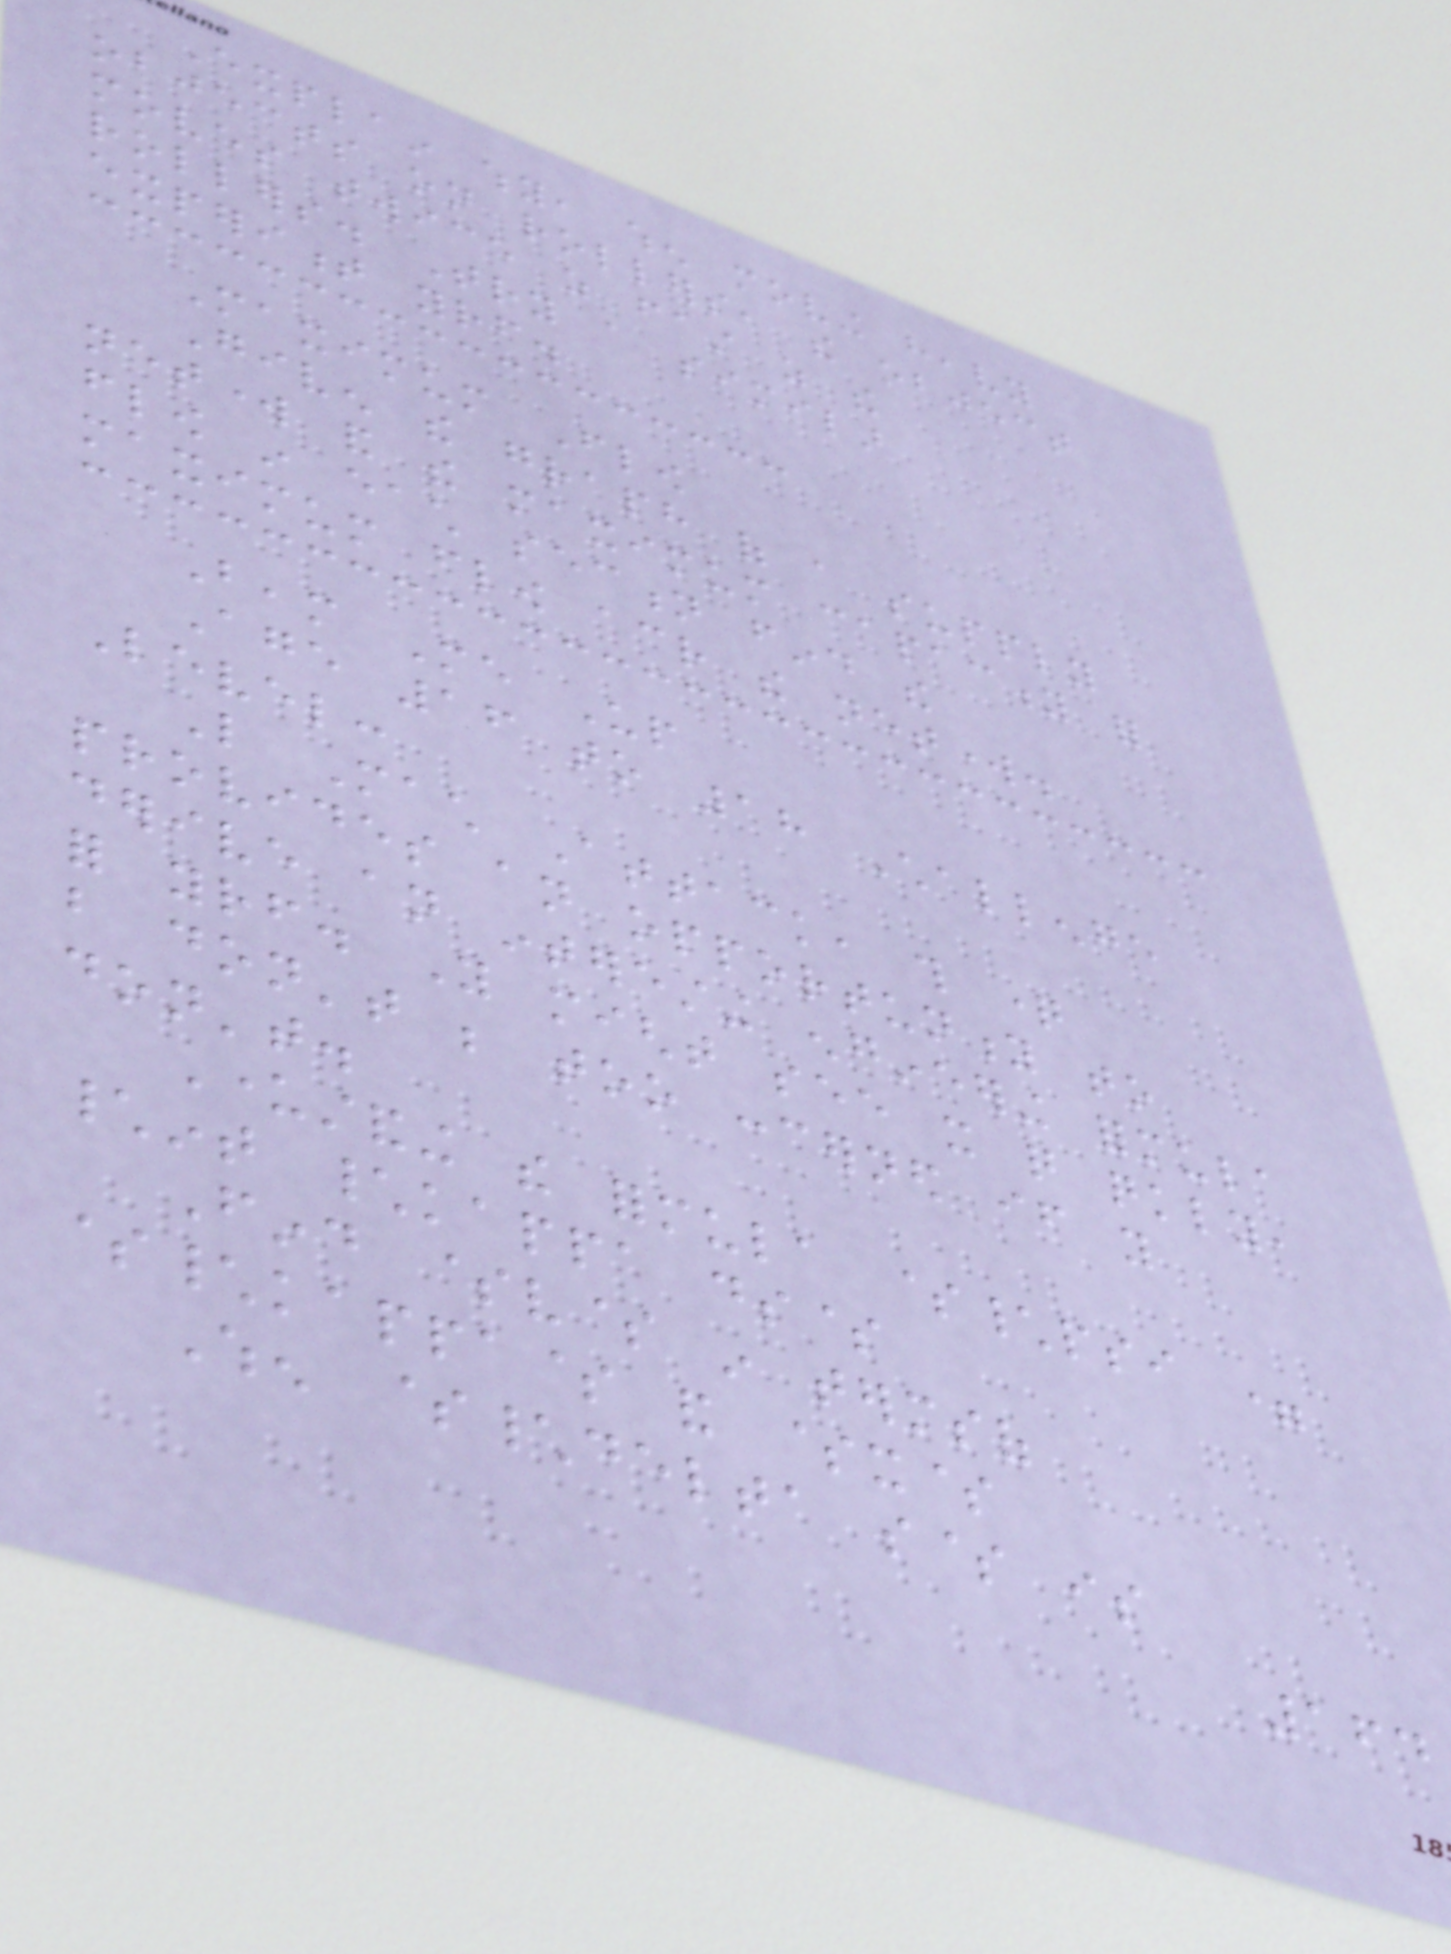Explain why, when moving heavy
objects on rollers, the object
moves twice as fast as the
rollers. Try a similar
experiment yourself.
Maximum Flow
Given the graph of a supply
network and the maximum capacity for
flow in each section find the
maximum flow across the network.
Beam Me Up
Age 16 to 18 Challenge
Level:
Like Mach Attack, this question
provides an opportunity to
derive an interesting engineering formula
for yourself. You might see it quite quickly,
but don't be too concerned if you
don't.
Understanding the formula $\psi =
\int \kappa ds$
Find $v$ in termsof
$\kappa$ and $x$
When $\delta s$ is
164
